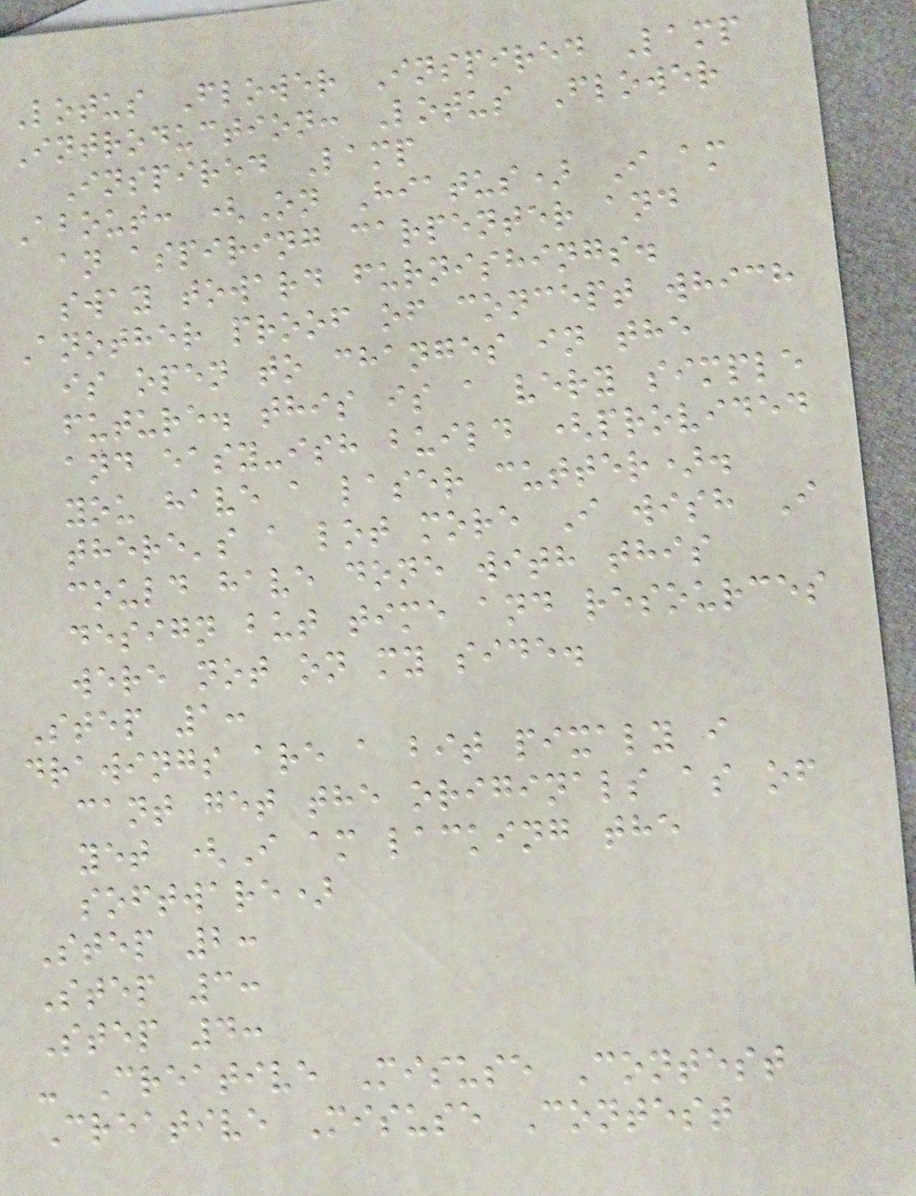Lotus Flower Inspired Lamp
Introduction: Lotus Flower
Inspired Lamp
About: (On Hiatus) I am
an aspiring carpenter and
sway toward furnishings.
Another proof of concept which
is open to changes in the
future. this is a very simple
and easy-ish build (provided
you have a laser cutter).
there's a lot more I wish I
could have done with this
design but time and resources
were not on my side.
Step 1:
drawings are a bit pixaly i
cant get the originals as of
yet (I am lacking the
software)
Step 2:
Step 3:
Step 4:
- Creative Misuse Contest
Creative Misuse Contest
